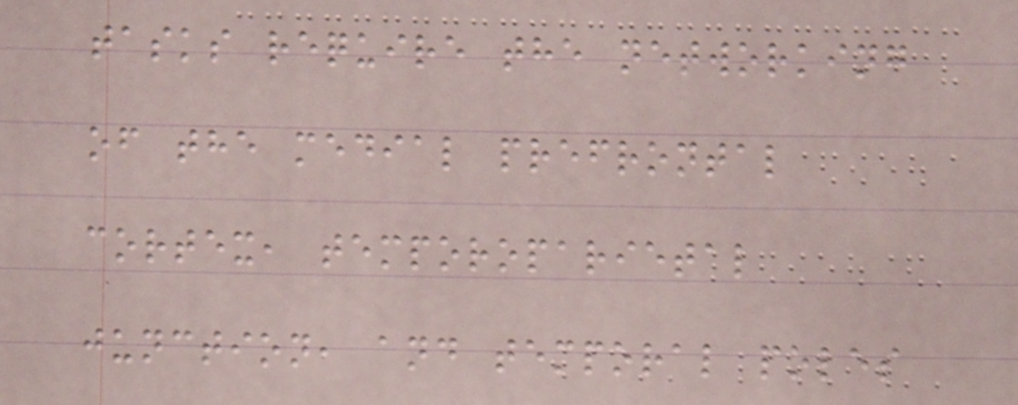tasks require the networking
of the medial prefrontal
cortex, temporoparietal
junction, and temporal poles
